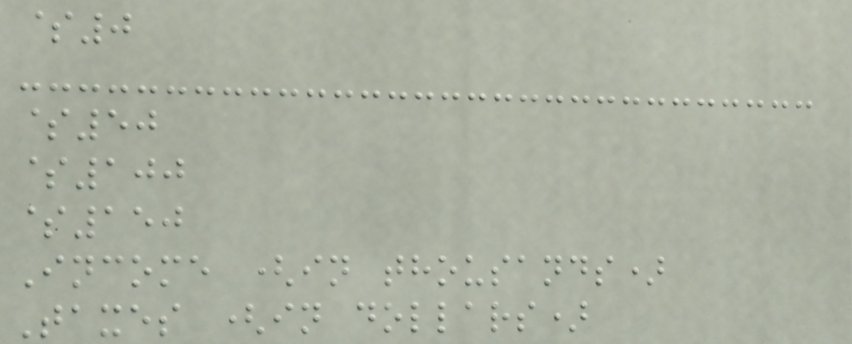$0
$50
$100
$150
Income (in thousands)
Taxes (in dollars)
